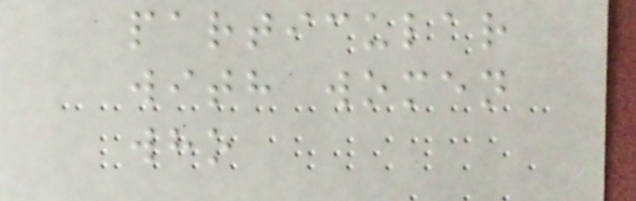particular
with women
who
